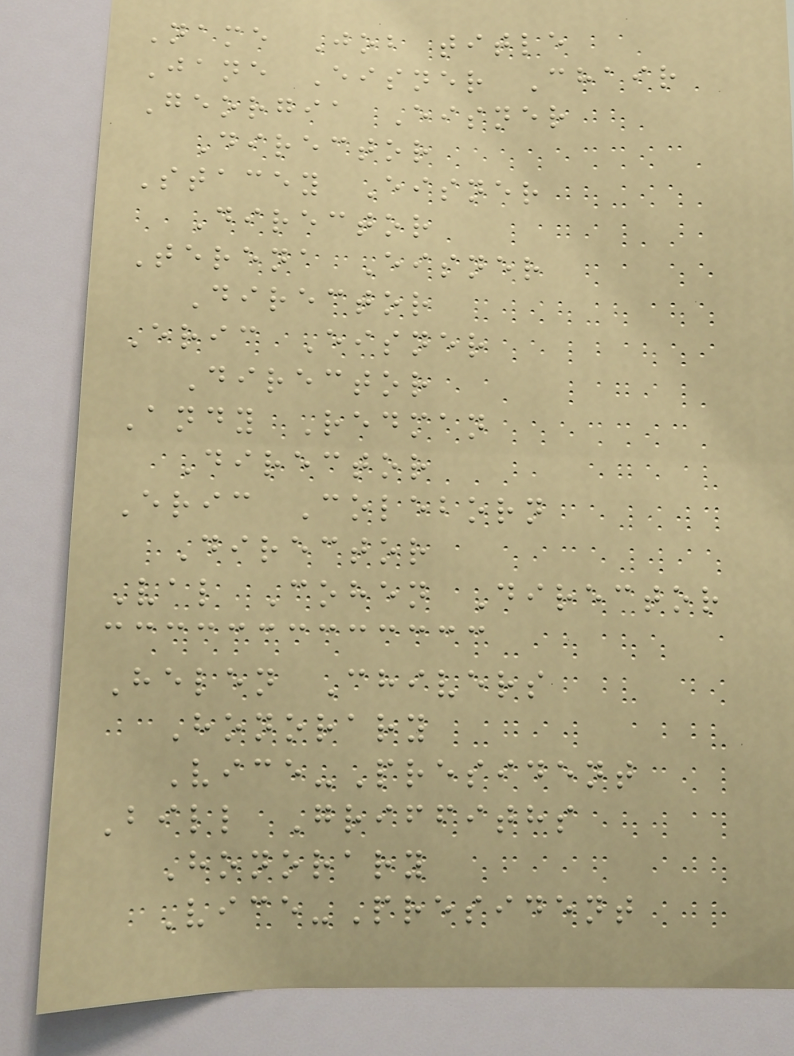Name Job title
Jane Eisner Chair
Georgia Eisner
Director
Stacey Eisner
Director
Terena Eisner
Director
Eric Eisner
Director
Andy Redman
Director
Eric Coleborn
Director
Val Cohen Director
Helen Chivers
Honorary
Vice-President
Bill Griffiths
Honorary
Vice-President
